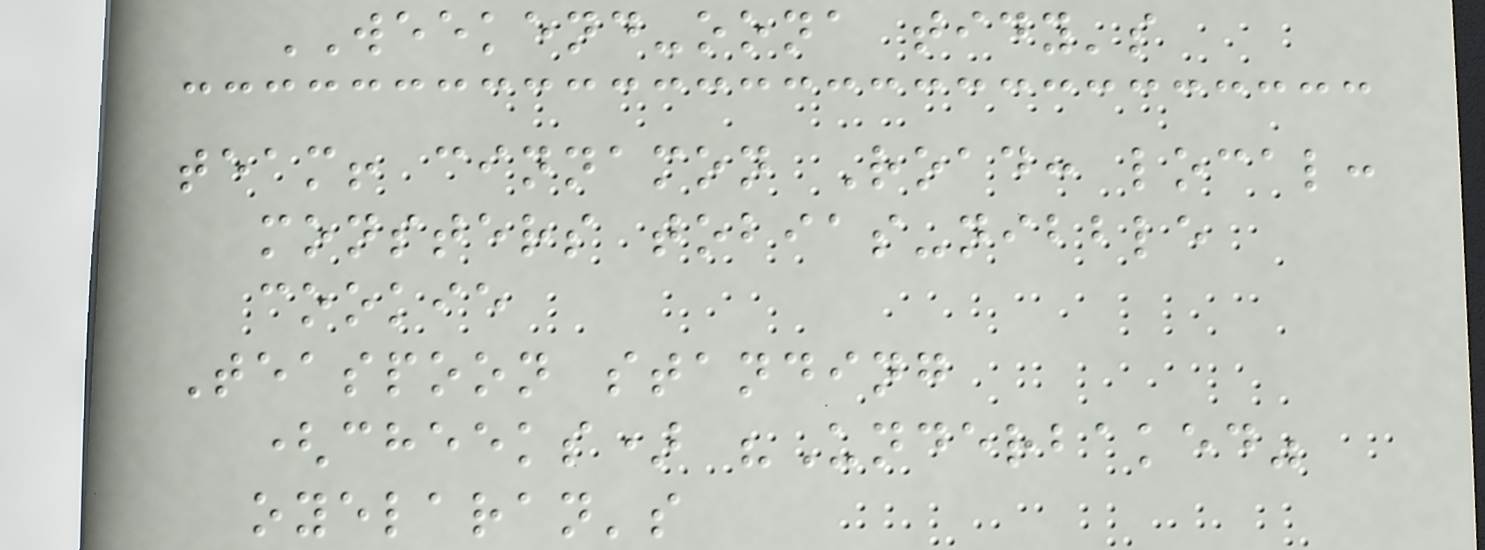WEEKEND-oona tidy's
team! cinnamon Road: local:
monsters tobias-nibble
cookie
Teaspoon standing
(cheeks) "Underbaked"
oyelaran's
